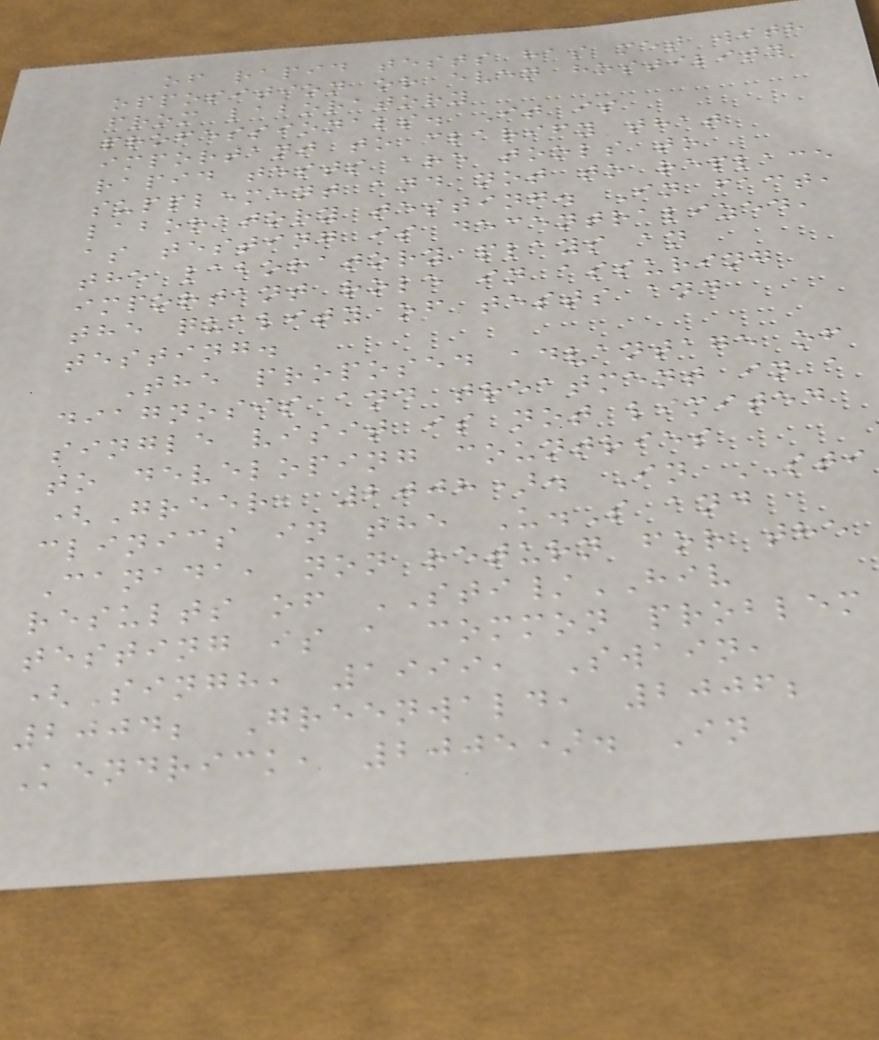of rapid tests has met with
opposition or even hostility
from laboratory
professionals. It is
important to clarify that
rapid tests are tools to
supplement and not to replace
laboratory testing. In fact,
as testing is decentralized,
the laboratory plays an
important role in assuring
the quality of tests and
testing.
The proposed advantage of
diagnosis and treatment in a
single visit is not limited
to developing countries
(Greer, 2008). In STI
clinics in the U.S and
Canada, non return for the
results of STI/HIV
testing is a common problem
(Singh, 1999, Swain,
2004; Greenwald, 2006;
Kendrick, 2005). In
